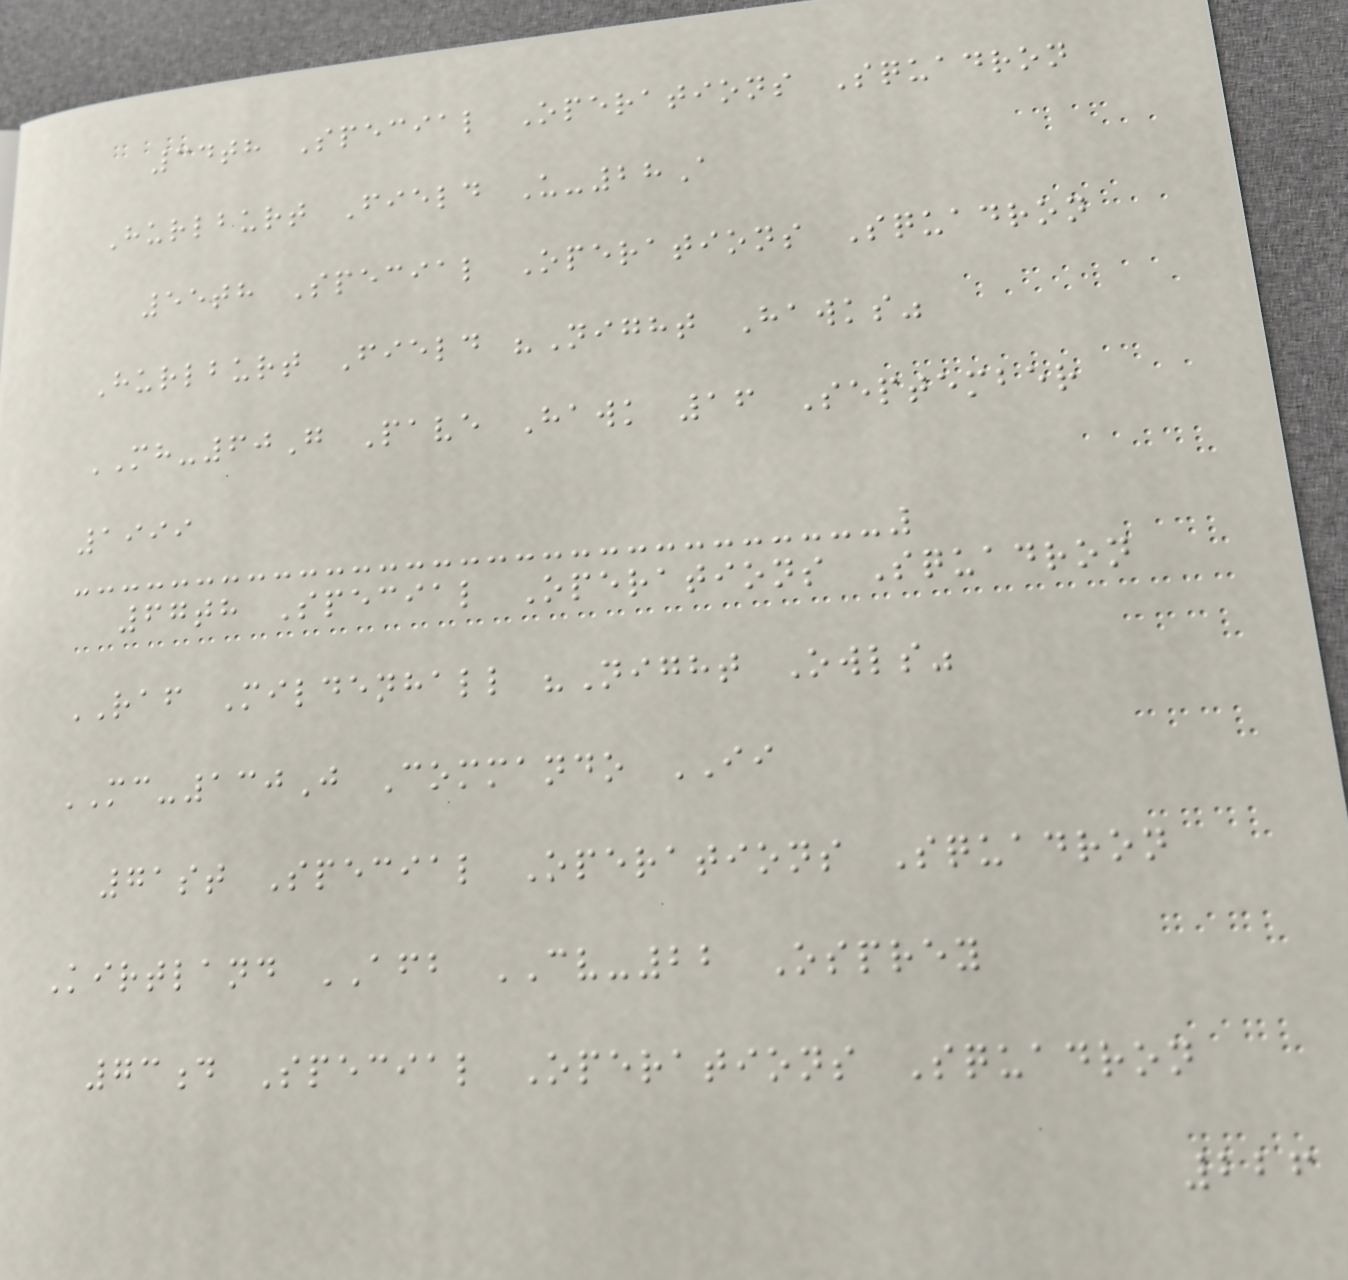34th Special Operations Squadron
Hurlburt Field U-28A
55th Special Operations Squadron
Hurlburt Field "Night Hawks"
MH-60G Pave Hawk 16 September
1999
67th Special Operations Squadron
RAF Mildenhall "Night Owls"
MC-130J Commando II
71st Special Operations Squadron
Kirtland AFB CV-22 Osprey
73d Special Operations Squadron
226
